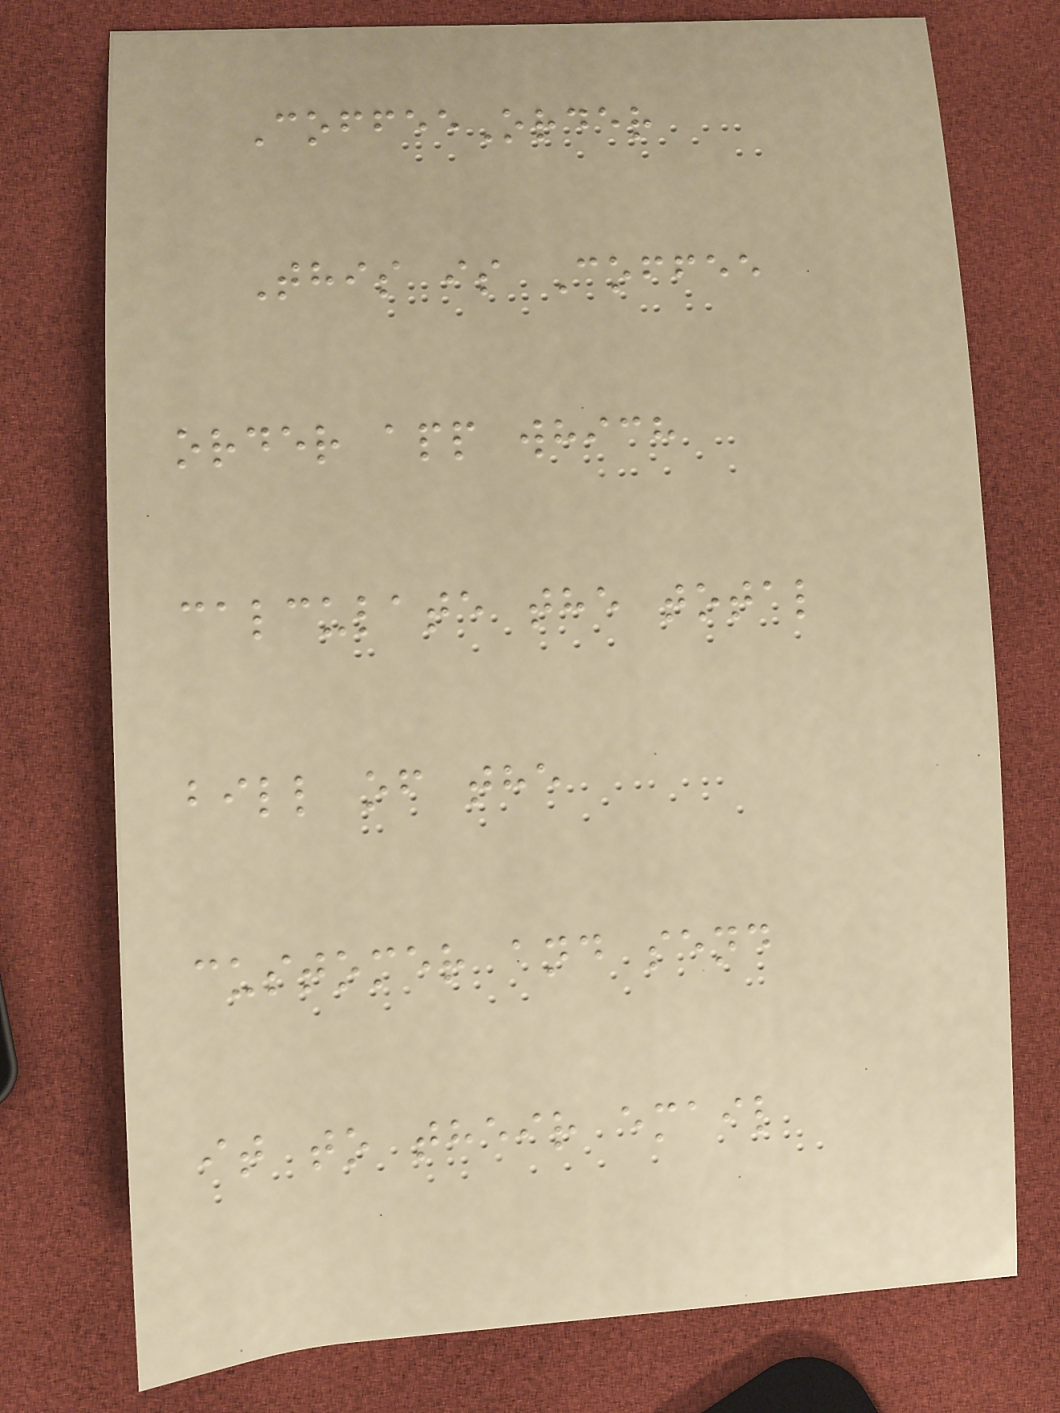CoffeeOrder
This is Coffee
order app which
calculate the total
bill of the
customer and send
it to their email
